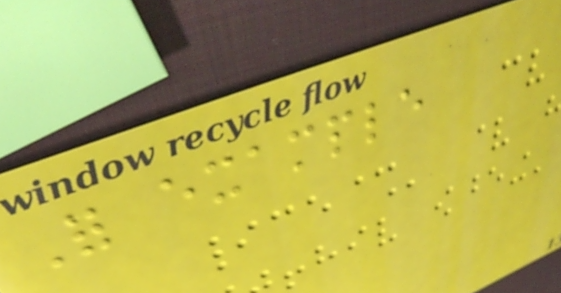For example
